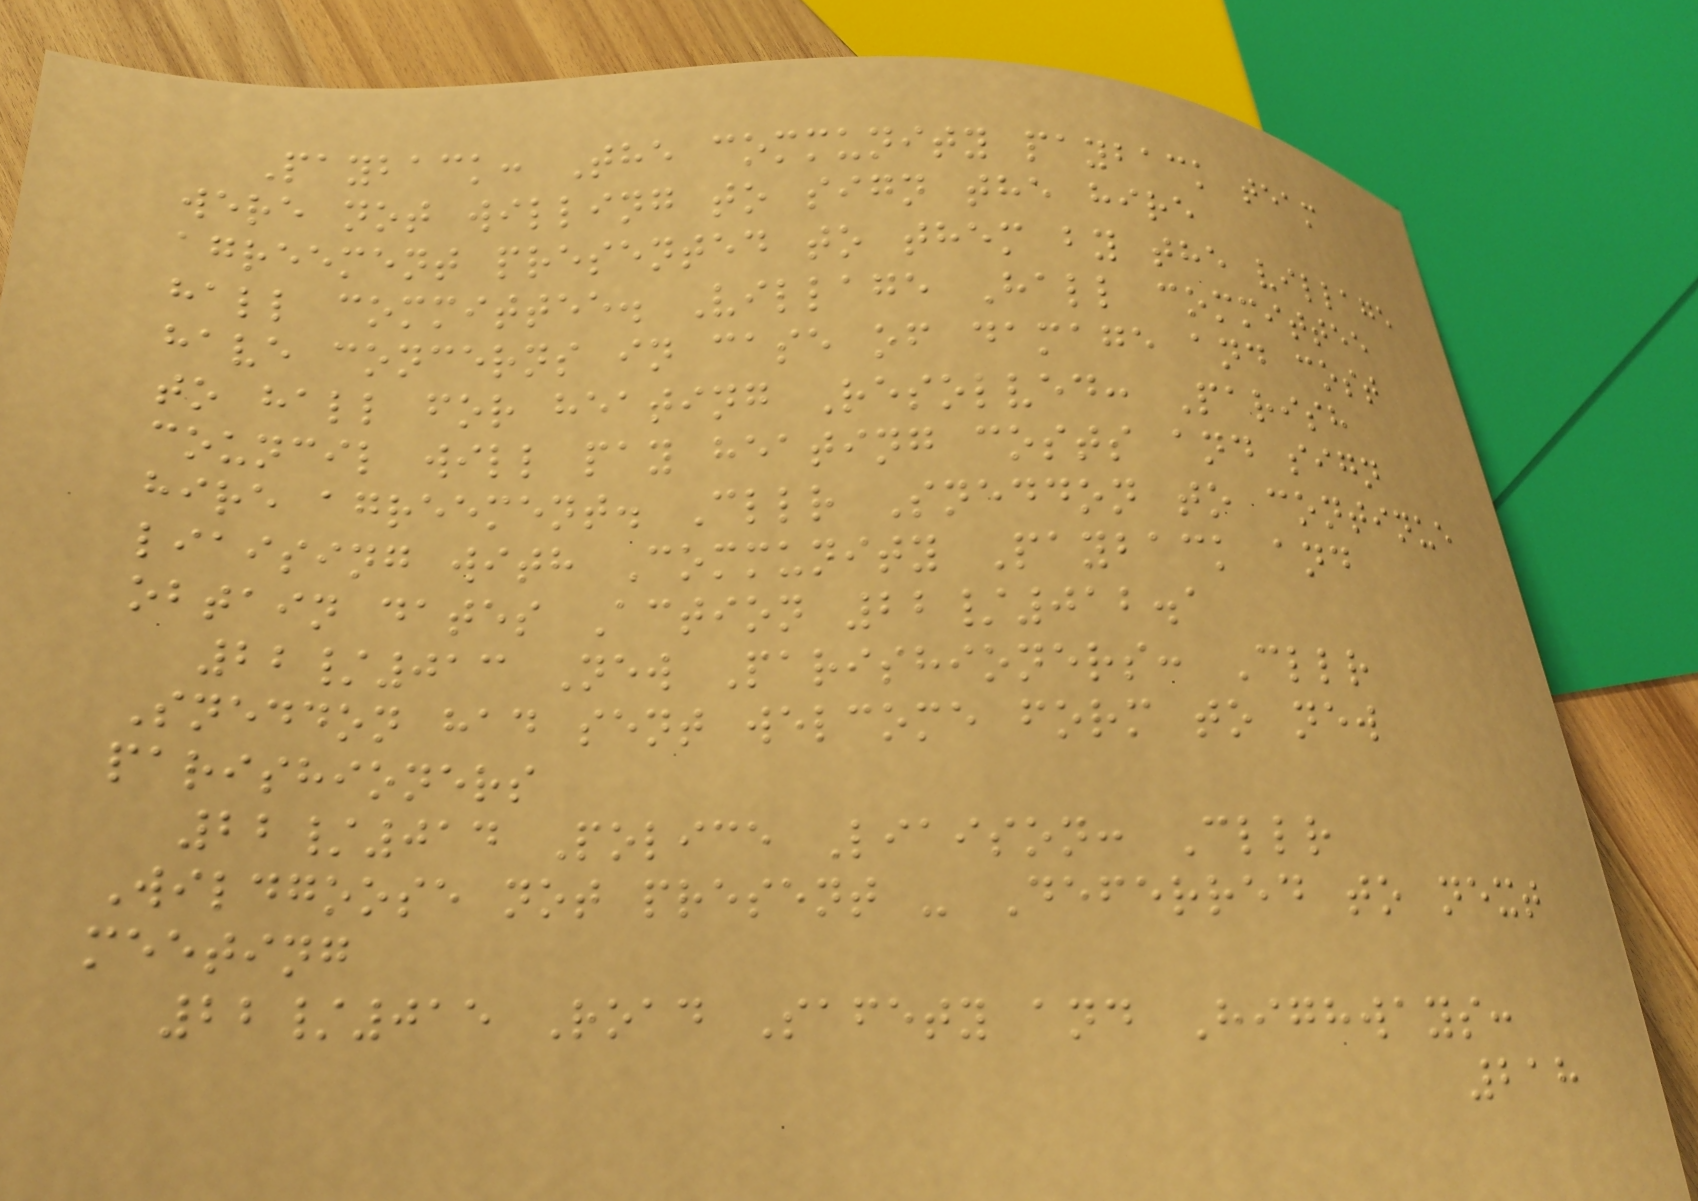Payback: The community payback team
were not willing to sign the hire
agreement presented to them by the village
hall committee. Village Hall committee
have concerns in case of damage and cost
to hall for heating Resolved: Parish
council will pay heating costs and sign
hire agreement. Cllr Sneddon to continue
liaising with Community Payback and
obtain dates Action 22/012.1
22/013 New Parishioners: Cllr
Sneddon had sent welcome form to new
parishioners
22/014 Police Liaison: Cllr
Wildgoose not present - Deferred to next
meeting
22/015 Road Safety and Highways:
218
